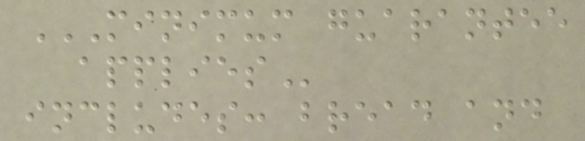MINIMUM GUARANTEE
APPLIES
includes: bread and
